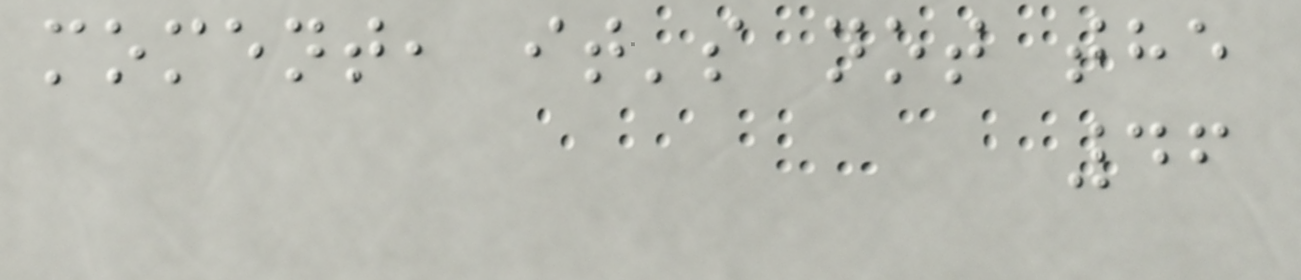moment, it's not the
46
